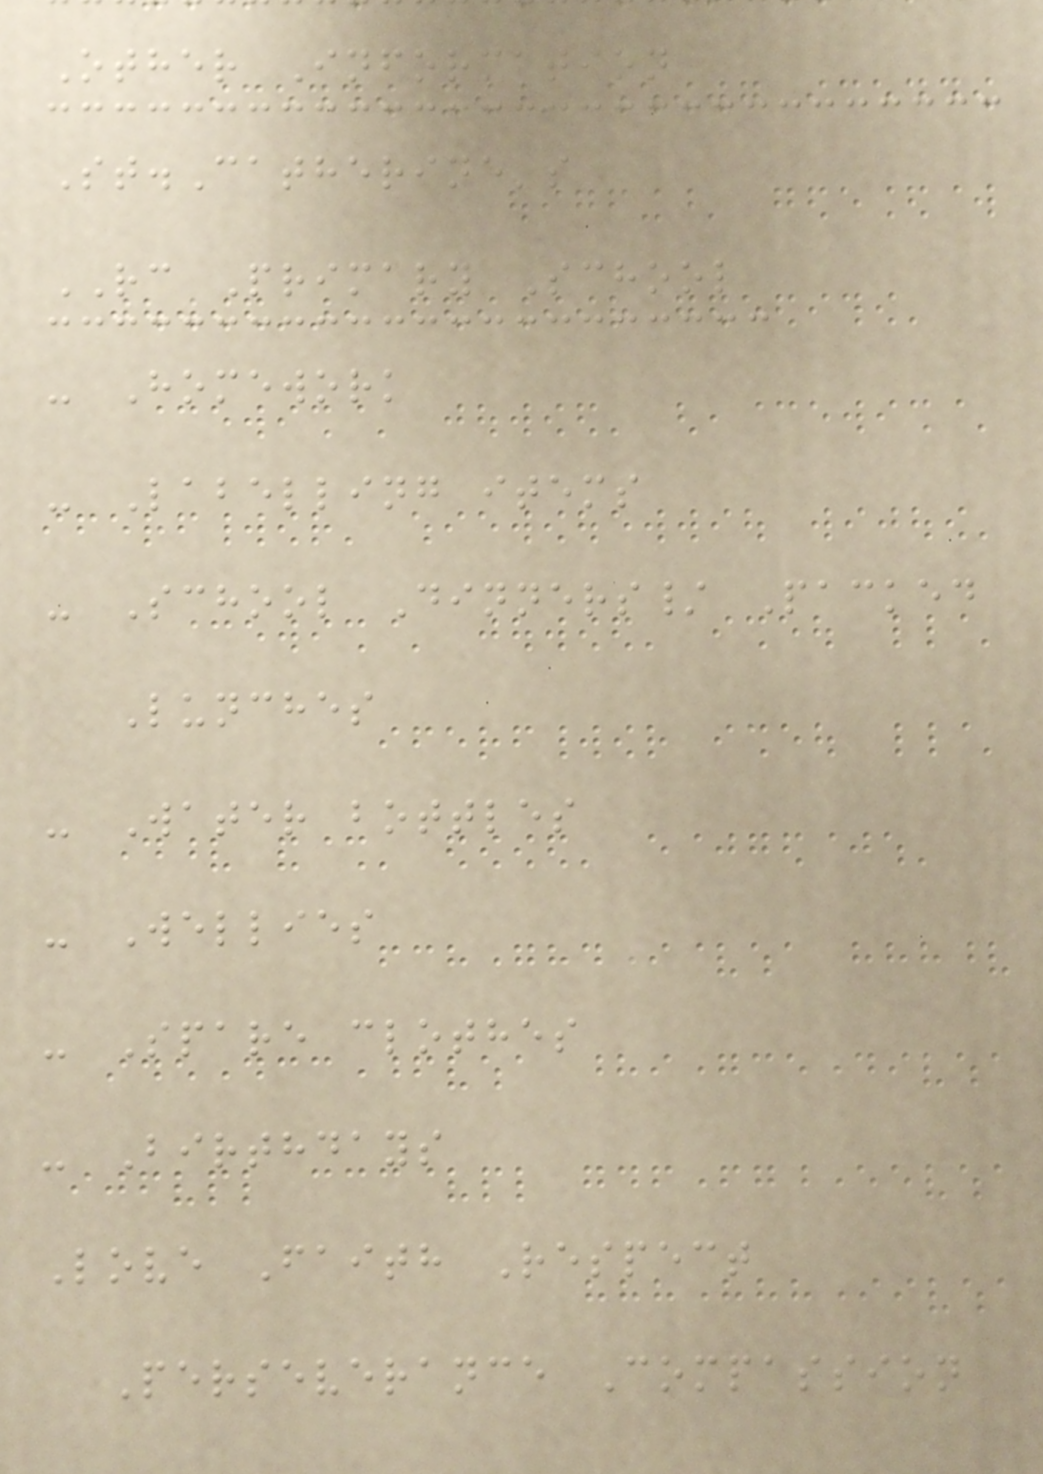Other Information
St.Catherine's
RC Primary School
- Homework
- Labelling items
- School Dinners/ Packed
Lunches
- Water bottles
- Wellies
- Spare clothes
- Birthdays
Love Faith Respect
Perseverance Compassion
